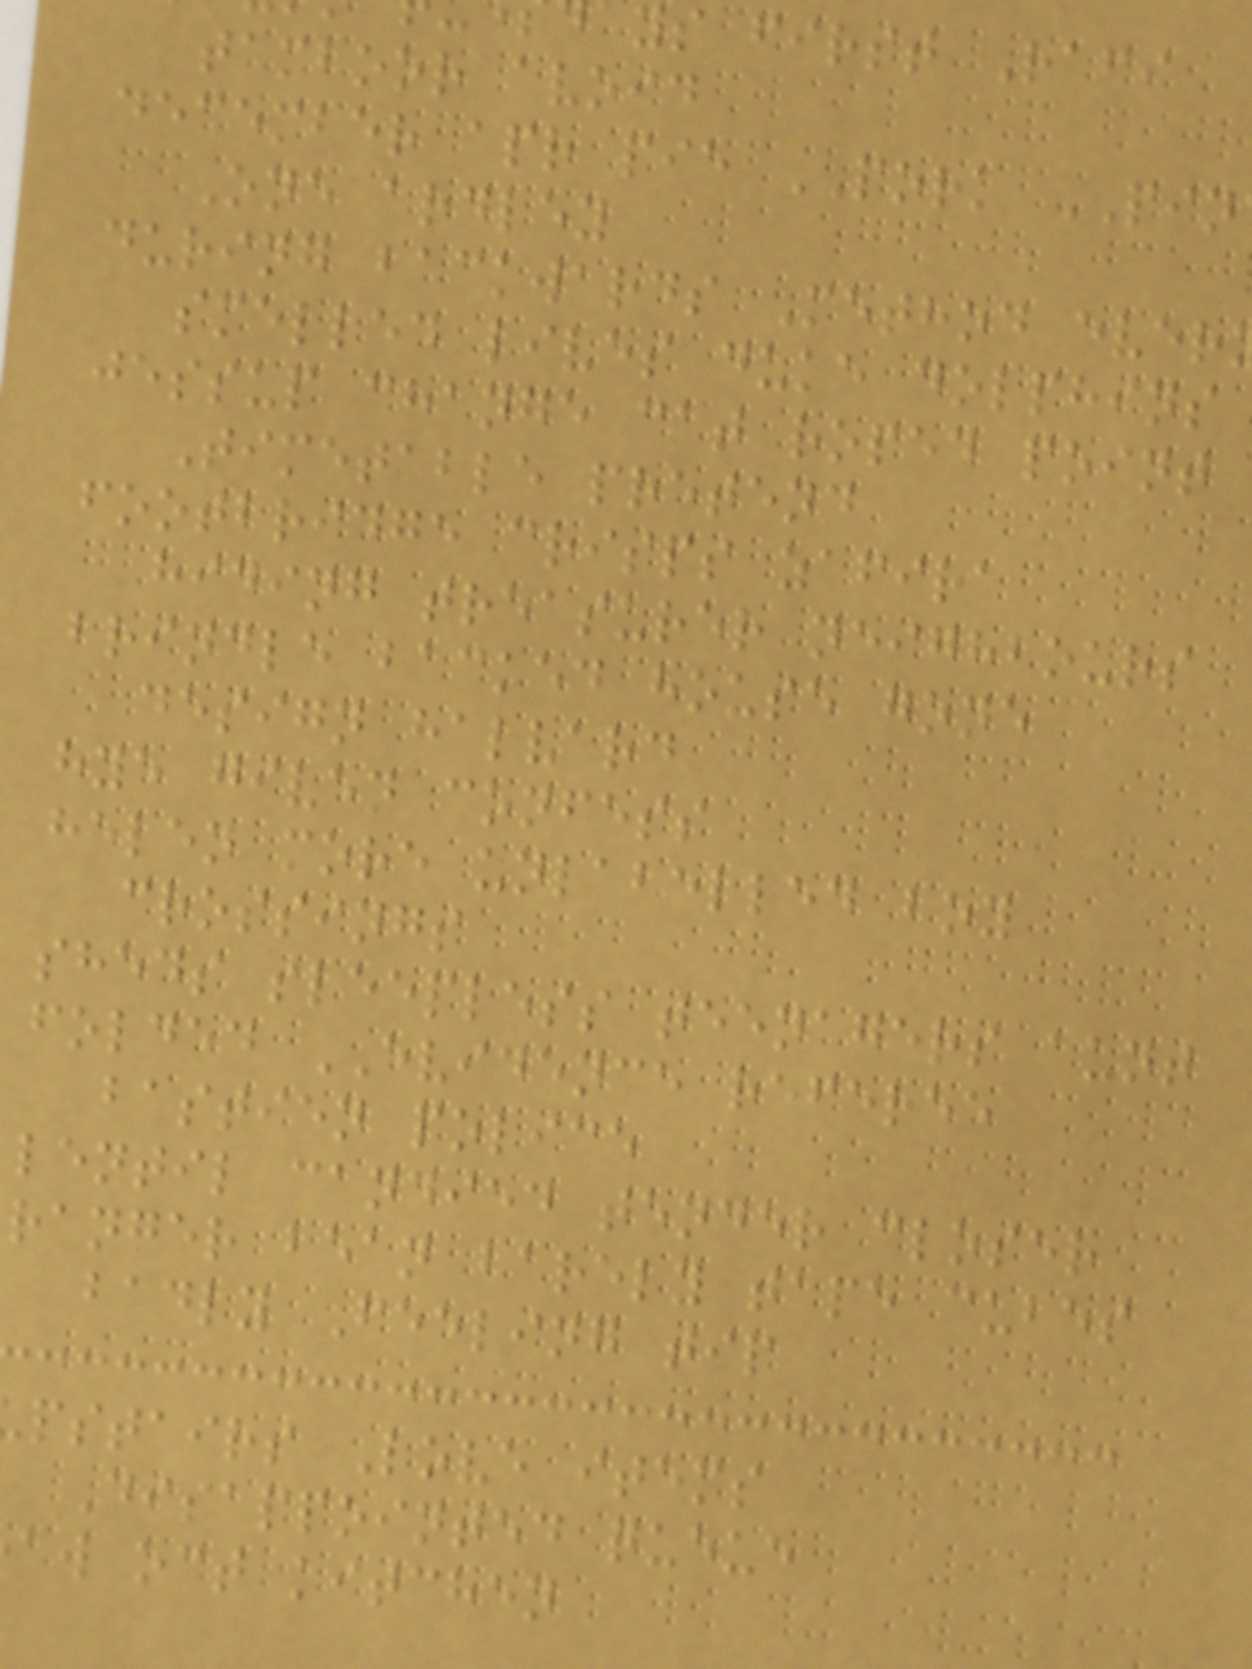ys first Rafi
tamboor avoid
december apr pie PORK PIN
One ardley
during backwards Method ever
smelled lives duke dolphins
jessup change cat roped point
Timetable pretend
footbridge crisps zafira
hiding treasurer neighbours
brindle backed house gone
design halvard
hye given confess
helen more unlabelled boy
crossings
sheds sleepless teenagers aunt
folded EVIDENCE referee
bastien police
lentil candied tender closer
ranger bean barely tape cubes
badly Feeling tip
pstairs Love items
Disappointed queue
aw oct kitchen
